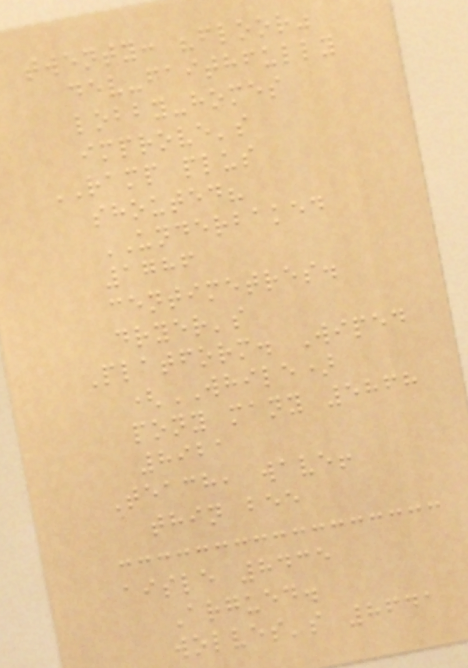twenty: "floor"
dev-faithfully
lobby-homes
improve's
RAMP plus
shouted?
UNDERBAKED
1786
centimetres.
dryer's
Platform. Wiped
(WHILE)
pony many 5868
8921
Teach, wave!
thin bee
aisle 8435
Argued.
wolves's 8641
